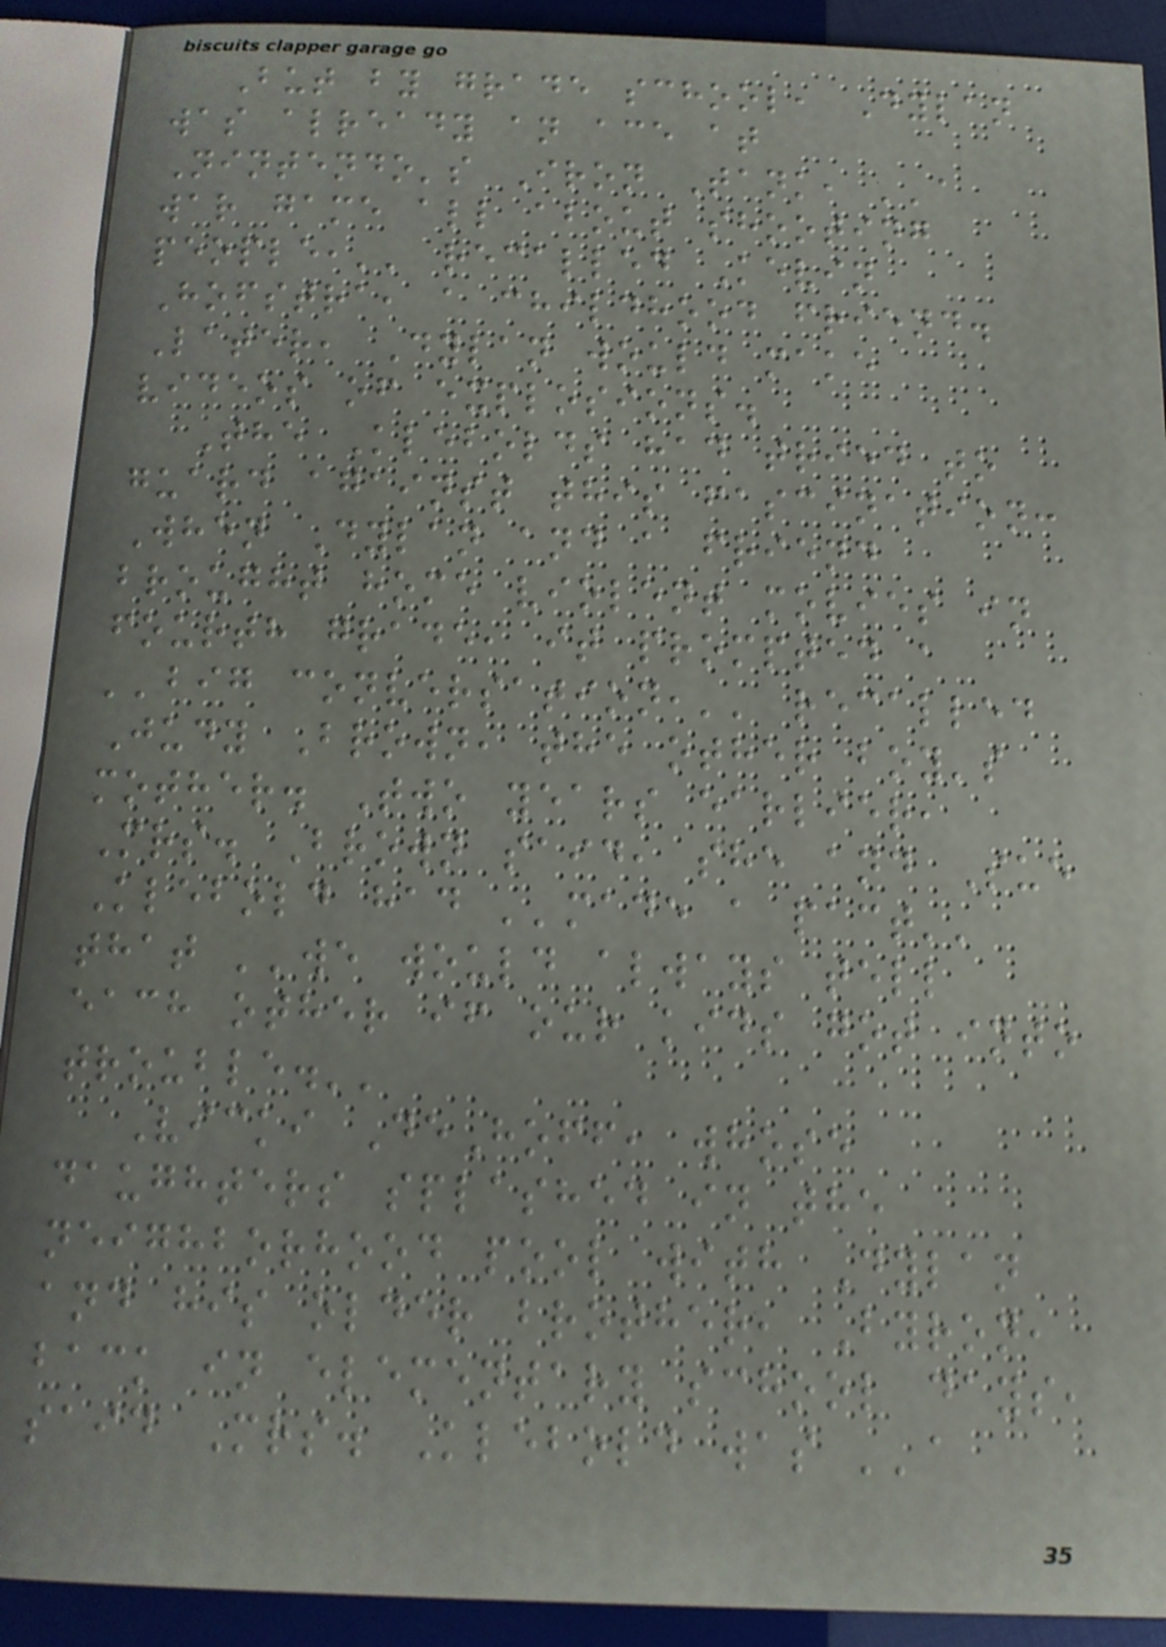But by grade school, Dylan
was already an ace at
Nintendo's Iron Tank, ''a
war game all about shooting
people,'' recalled Kevin
Hofstra, a childhood friend.
Later, Dylan would make
videos of explosions.
The Klebolds had tried to
guard against this fascination:
When Dylan and a friend
brought home violent movies in
fourth grade, it prompted a
''big conversation,'' recalled
Judy Brown, the other boy's
mother. Two years earlier,
Mrs. Brown said, she and Sue
Klebold had ''made a pact''
that ''we would always tell
each other if our kids got into
trouble.''
Vicki DeHoff, whose
daughters splashed in the
neighborhood pool with Dylan
and his older brother, Byron,
back in elementary school days,
said Mrs. Klebold was ''a
